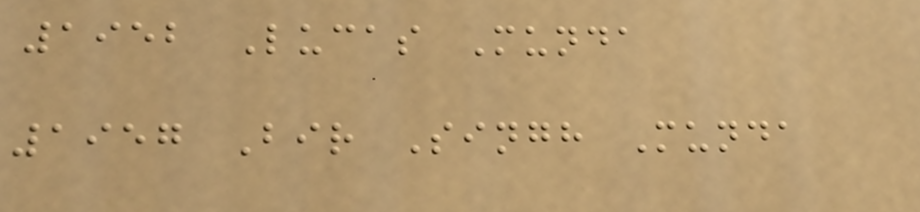1952 Lucas Munda
1957 Bir Singh Munda
